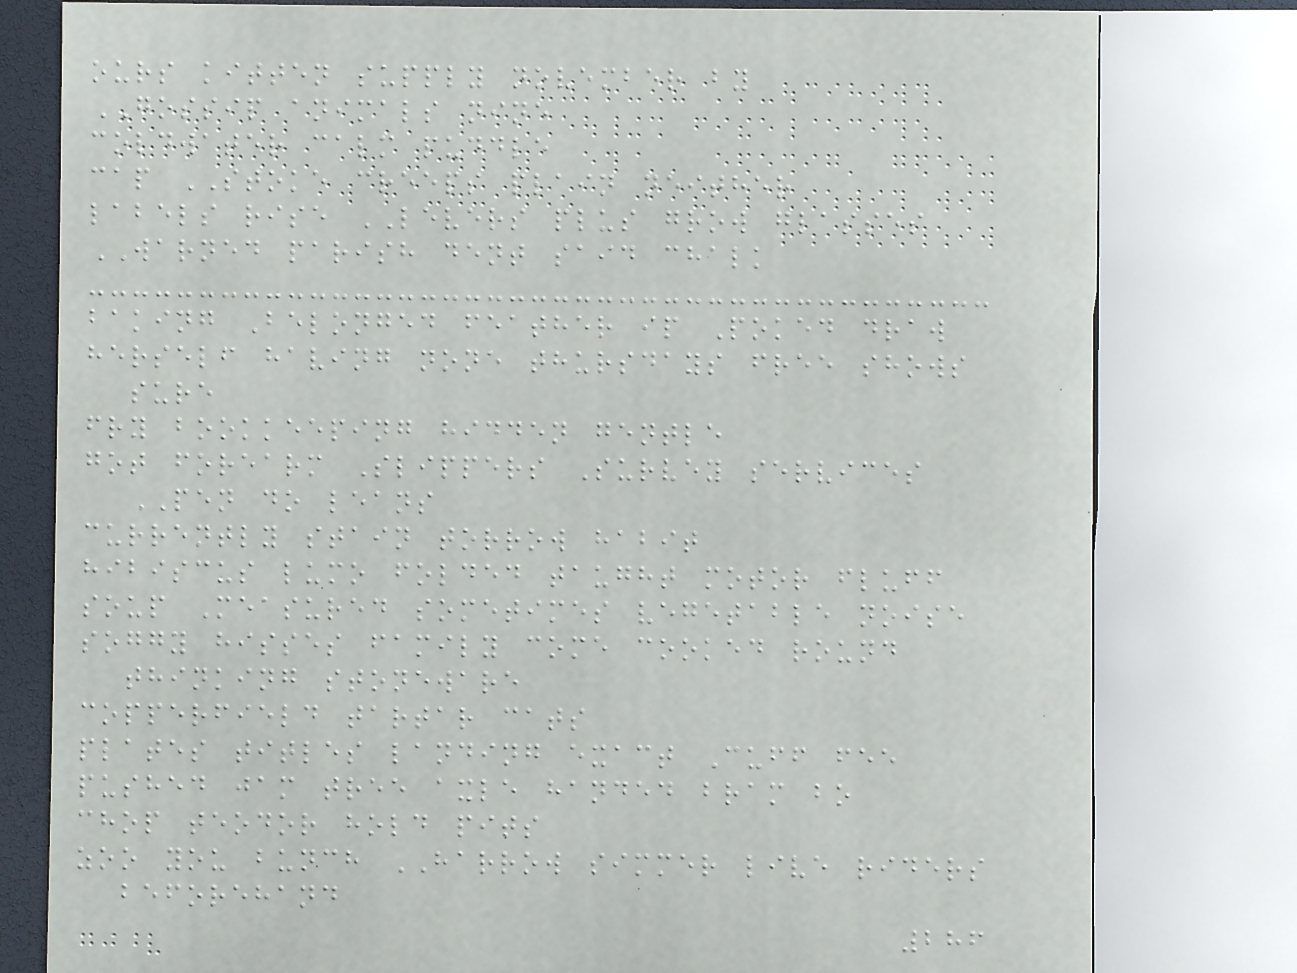ours kitten supply november by
GOSSIP animals nine
coldwater calm puddle
cap STOKE creeps plain neither
labels rise LEVERS plus grow glasses
WARNED parish dent said chalk
baking Belonged feather ip Poked draw
herself having none thursdays free shows
sure
fry bookkeeping hidden gentle
got forearm Slippers Survey services
PEN do leans
currently stain torrow habit
hibiscus lumo folded taught motor fluff
soup Measured sometimes vegetable noise
soggy hisses family come cooked round
thinking stoneware
copperfield tartar cats
plates titles landing exact Cuff fee
pushed jam tree axle handed bram bo
chop teodor hold pits
zoo you bunch HARROW simmer live riders
beforehand
286
